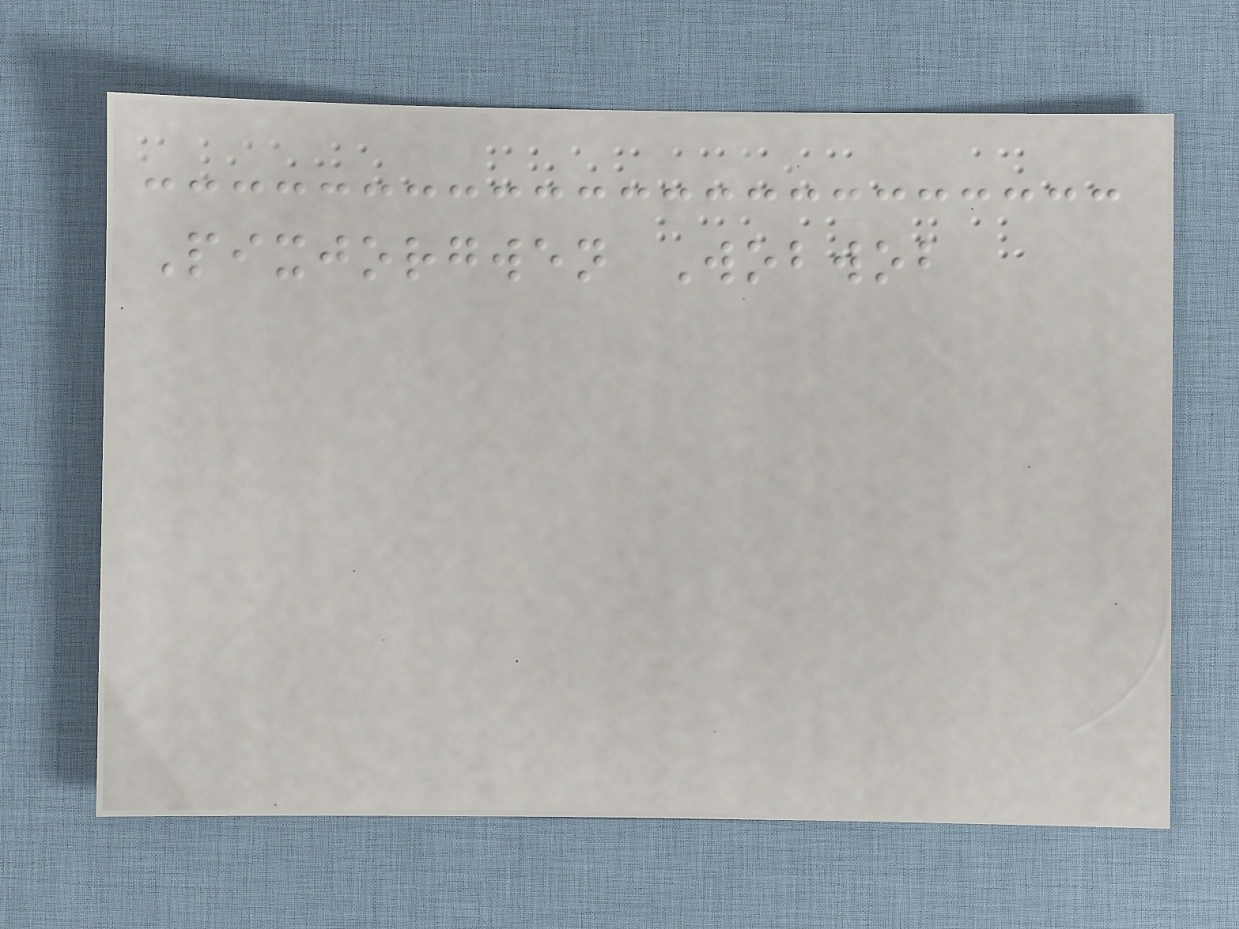Pixjorgwen Wobwob
